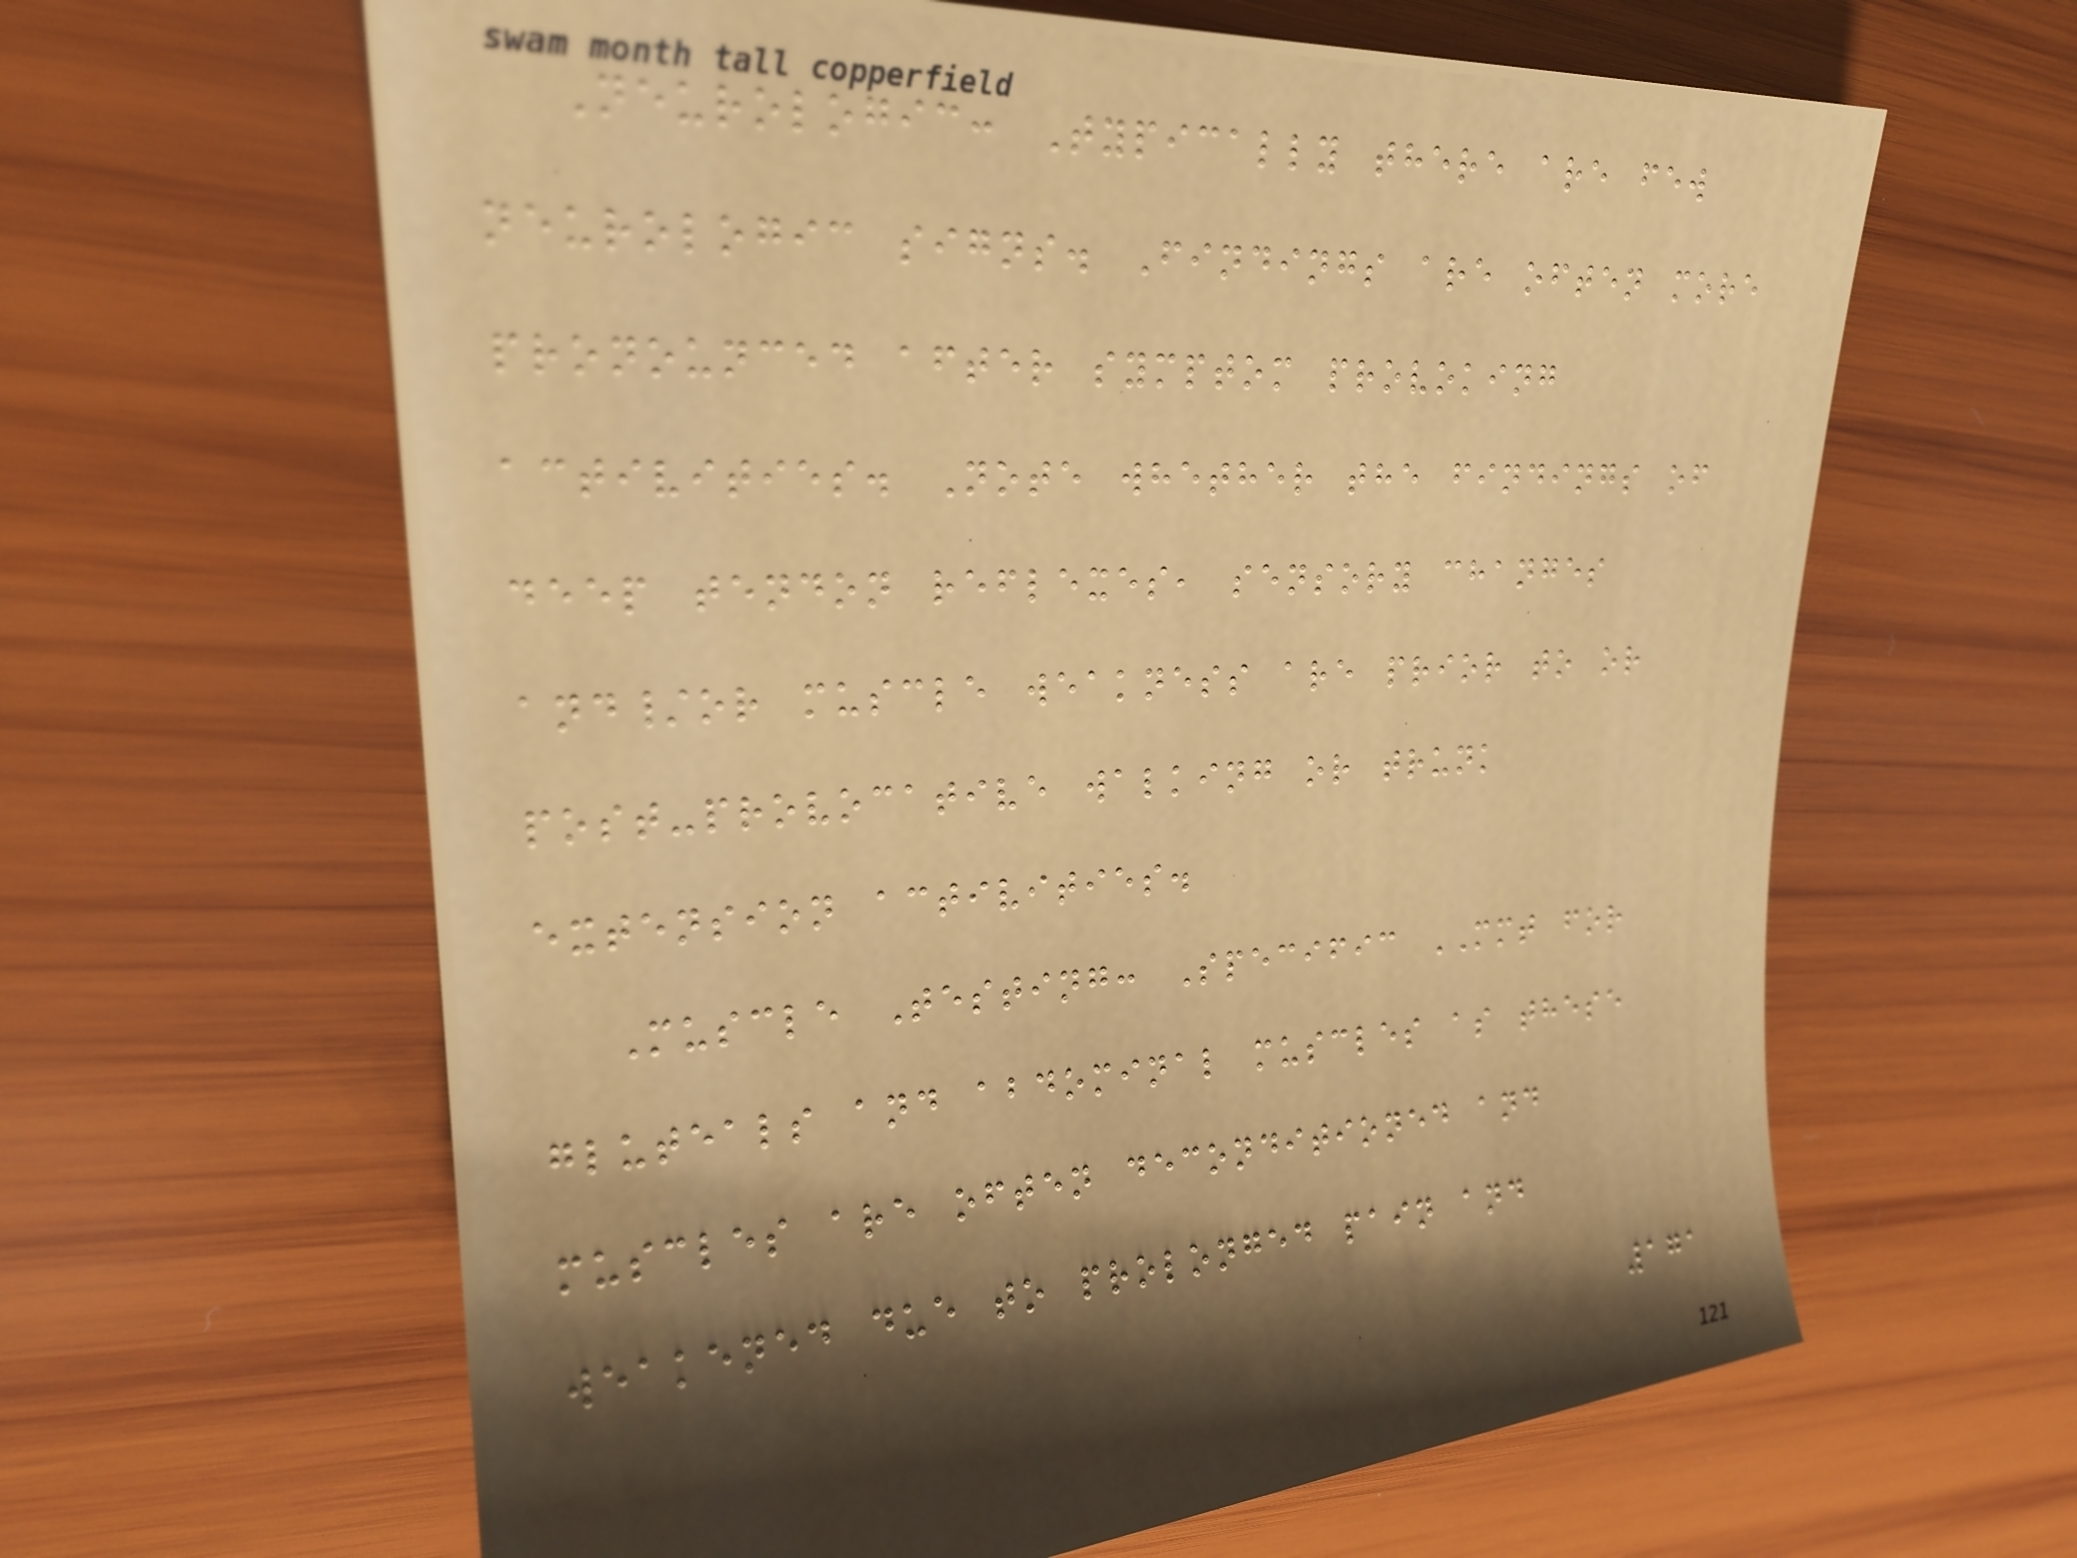Neurologic: Typically there are few
neurologic signs. Findings are often more
pronounced after symptom provoking
activities. Note whether the findings of
deep tendon reflexes, sensory changes
and/or muscle weakness are prior to or
post-provocative walking or trunk
extension activities.
Muscle Testing: Specific MMT for
gluteals and abdominal muscles as these
muscles are often deconditioned and
weakened due to prolonged pain and
171
